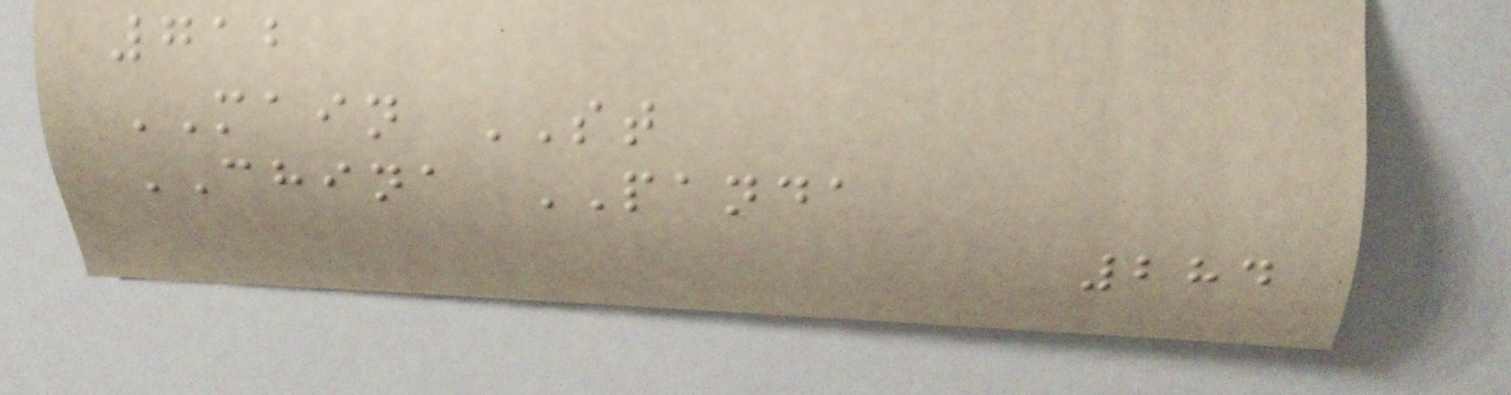712
MAIN ST
CHINA PANDA
284
